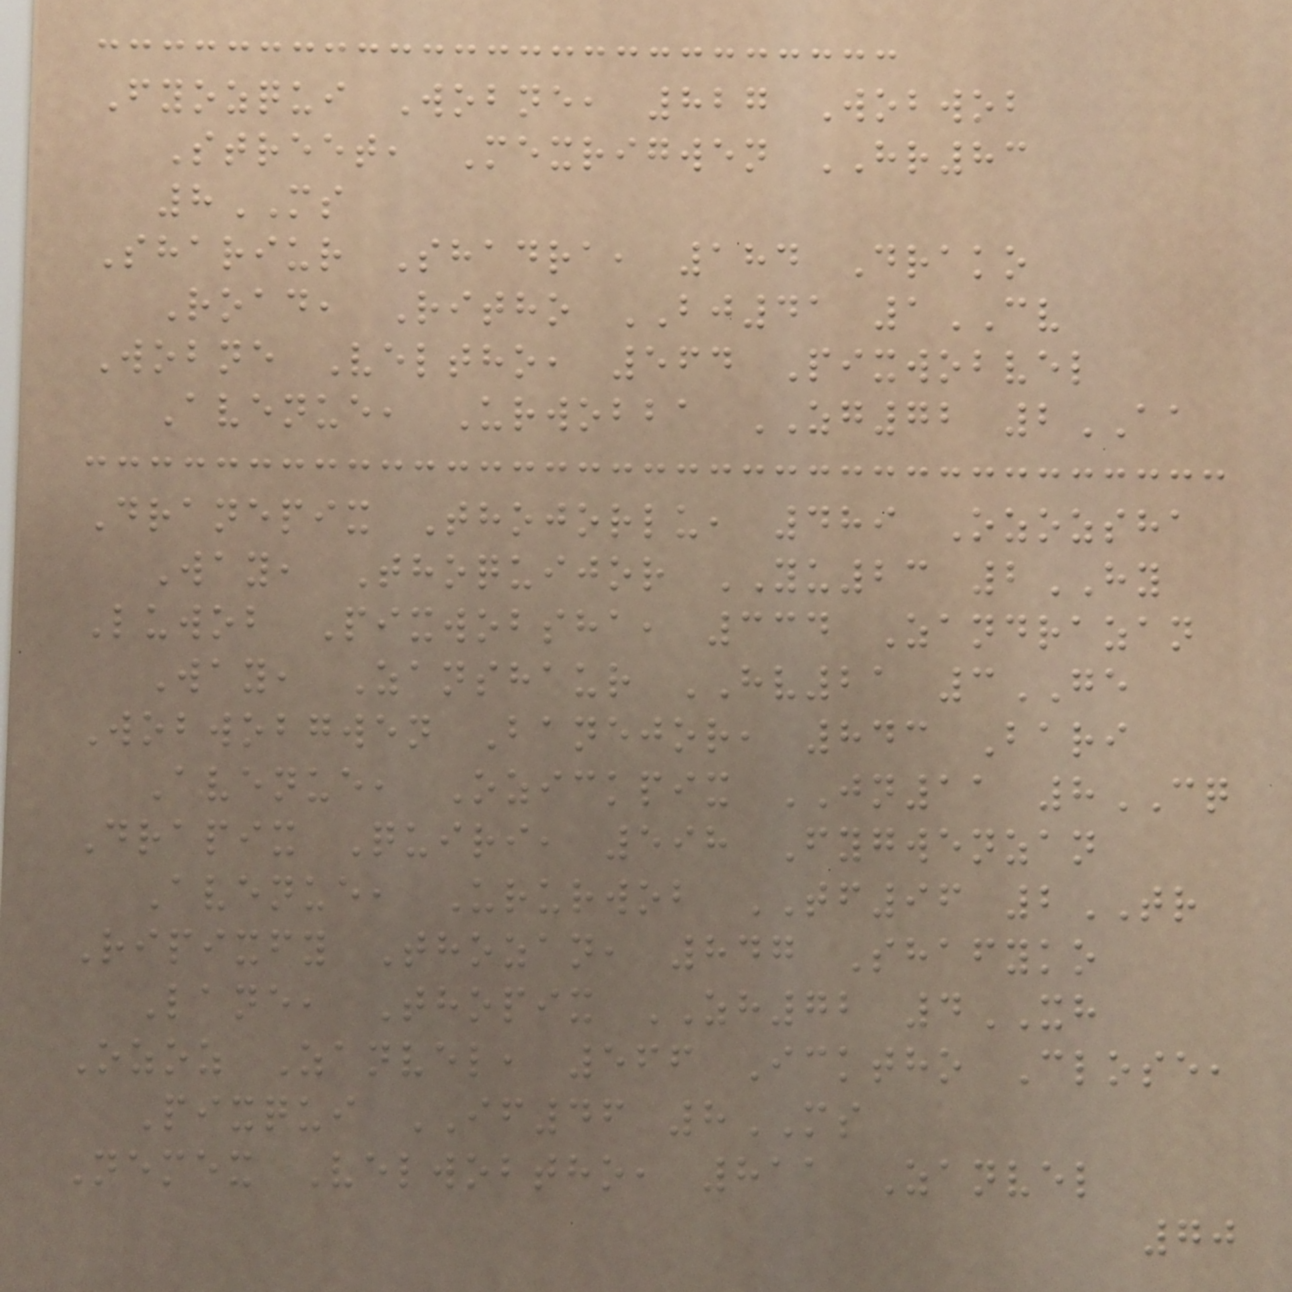Fyozqui Wobne, 827 Wobwob
Street, Mexrigwen HR83
8MS
Shariur Shadra, 184 Drako
Road, Ritho BJ41 1CV
Wobne Veltho, 564 Pixwobvel
Avenue, Urwobba ZG72 2AA
Dranepix Thojorlu, 489 Ozozsha
Way, Thoquijor YU23 2HY
Luwob Pixwobsha, 334 Zandrazan
Way, Zanshaur HV21 3GE
Wobwobgwen Banejor, 843 Bari
Avenue, Ozickpix JN11 8CQ
Drapix Quiri, 598 Fygwenzan
Avenue, Ururwob TF96 2TR
Ripixfy Thozan, 847 Shafyko
Lane, Thopix ZH72 4XH
Ozoz Zanvel, 566 Icktho Close,
Pixqui IF46 8MS
Nemex Velwobtho, 811 Zanvel
70
